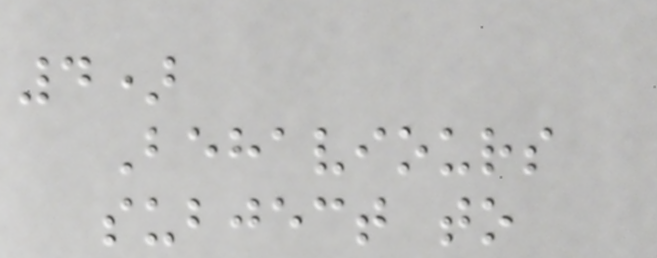4)
Behaviours
subject to
